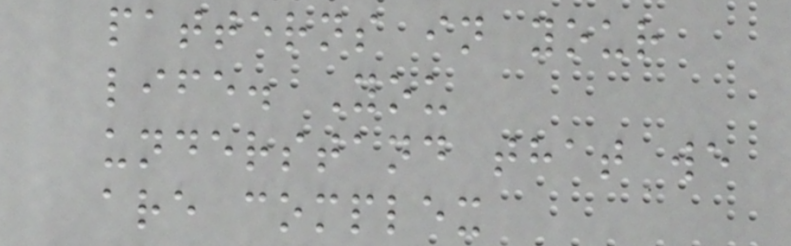patterns in your
life. You
understand that we
are complex
